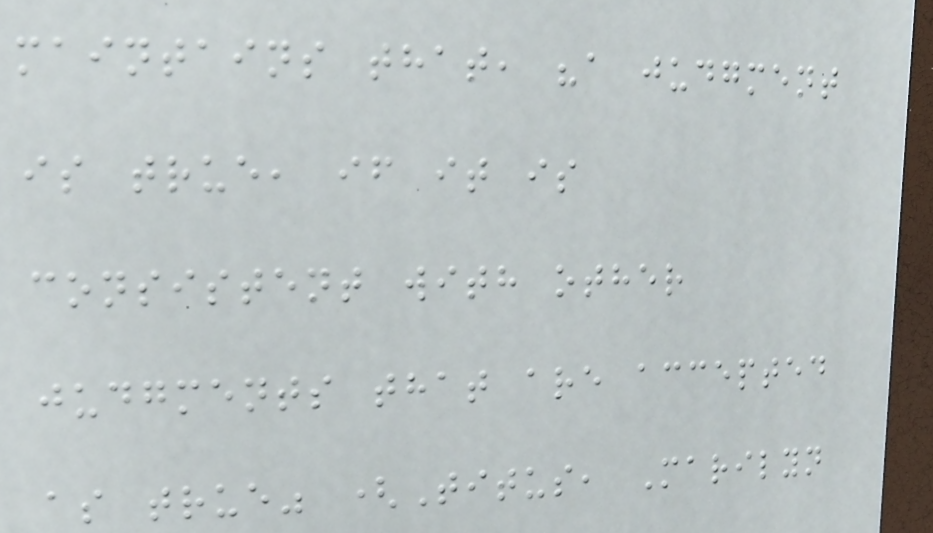maintains that, "a judgment
is true, if it is
consistent with other
judgments that are accepted
as true" (Titus, Marilyn
